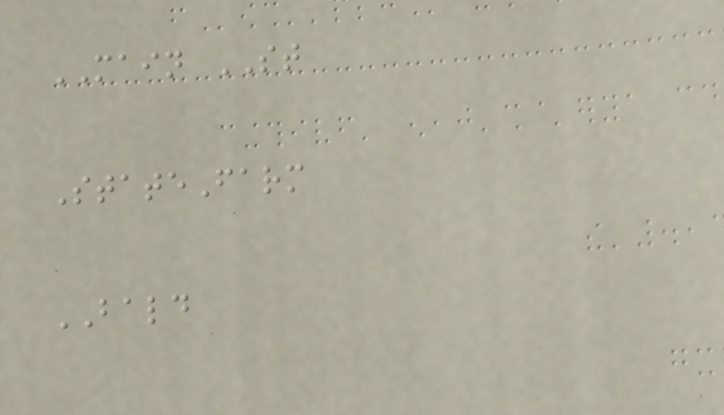MAIN ST
StateFarm
BALD
